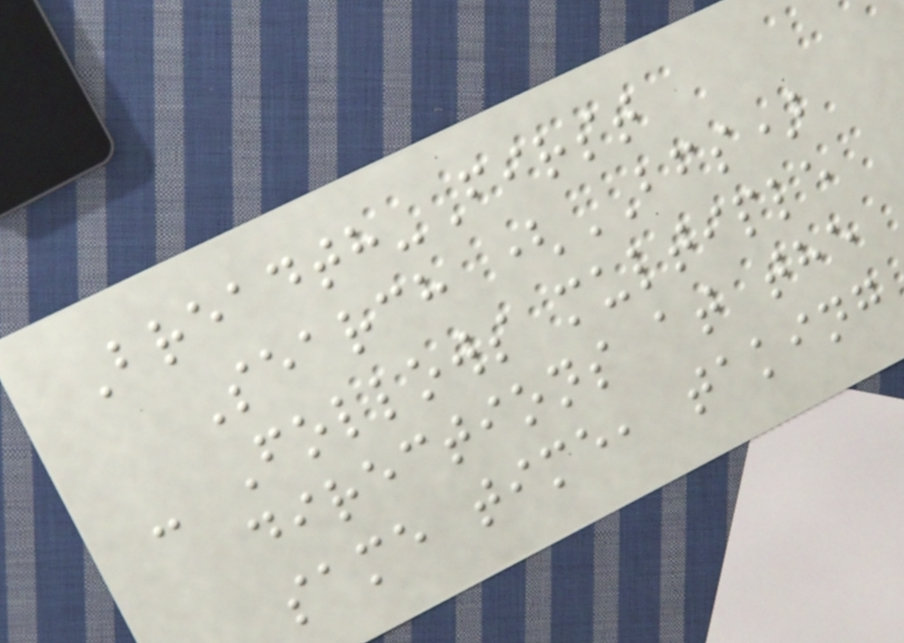Breadth-First
Search (BFS)
- Follows multiple
directions at the
same time, taking
